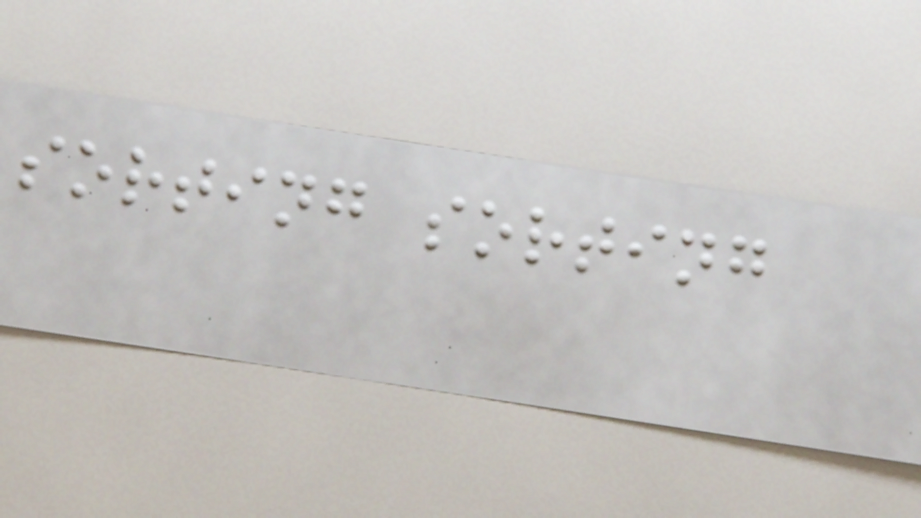sorting sorting
